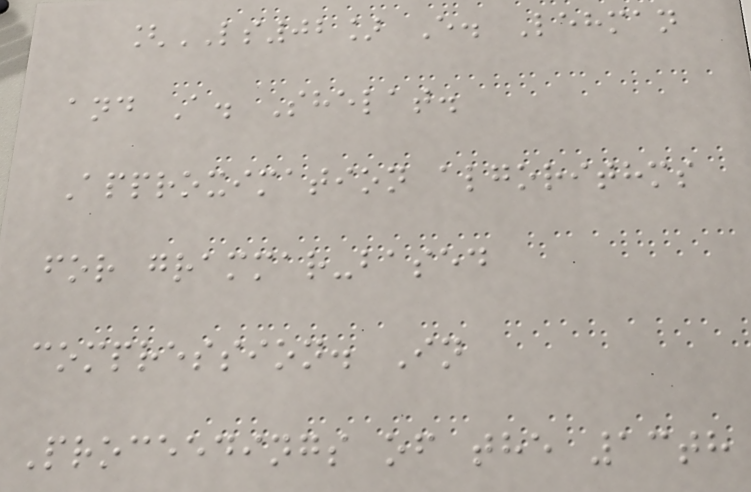[LS02] E. Lehman
and A. Shelat.
Approximation algorithms
for grammar-based
compression. In
Proceedings of the 13th
